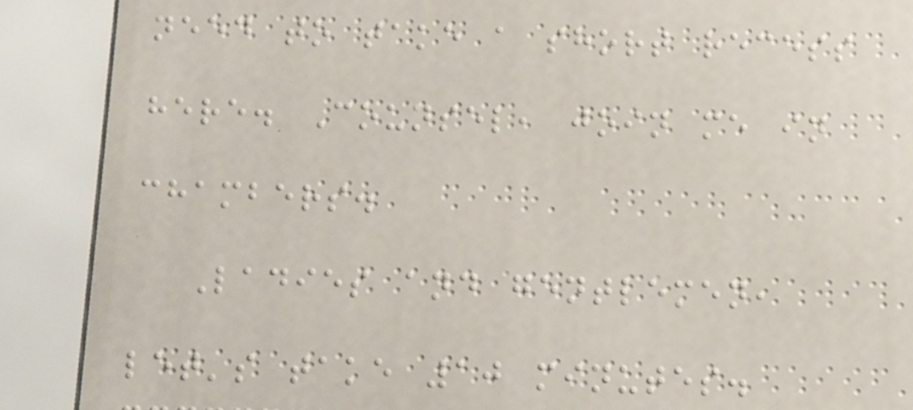need to take a short recess
here. Counsel, join me in
chambers.
Ladies and gentlemen,
let's take 10 minutes.
